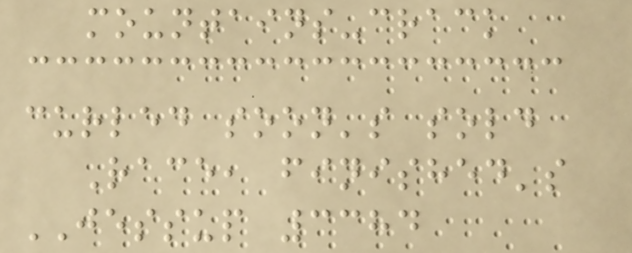mountains-crack
curled soon's sold
Race, finished's
JESSUP 3384
